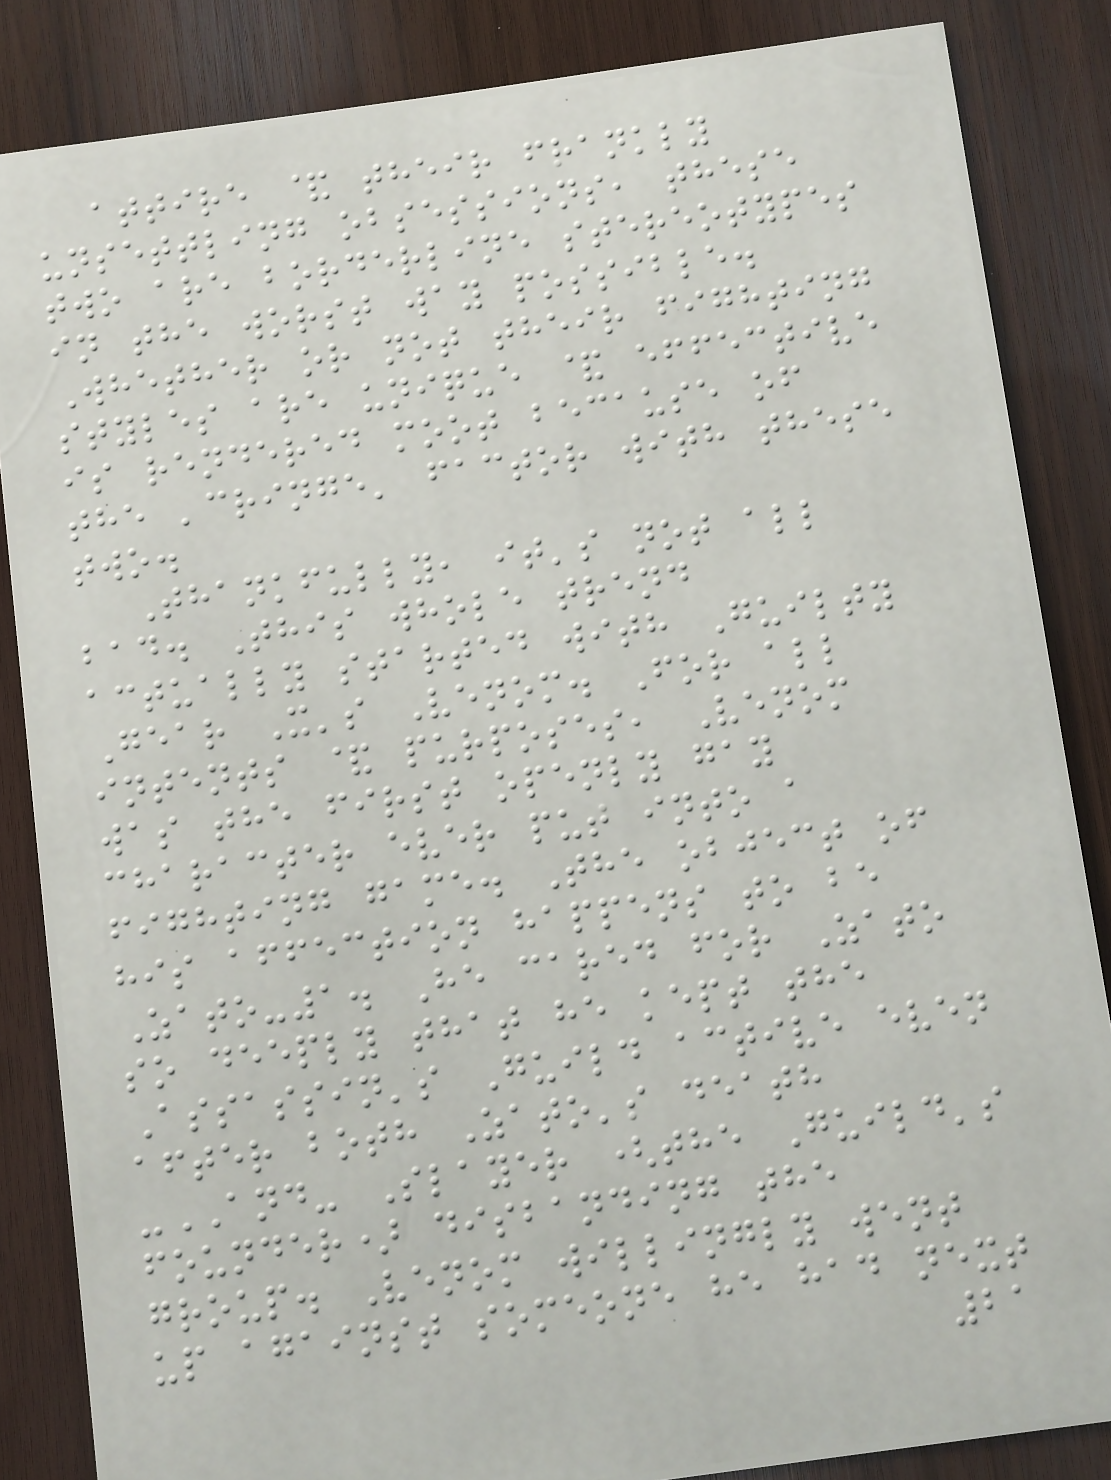attire & their frankly
unsettling obsessions, these
two are borderline stereotypes
in the worst way possible.
Whether or not their fighting
styles are unique & effective
is rendered moot because of
the 'cringe' factor with these
two.
Thankfully, it's not all
bad. This whole trend
actually started with Guilty
Gear X's Venom. For all
intents & purposes, Venom
was the first openly gay
character ever put into a
fighting game. The object of
his affection happens to be
Zato-1. He cared for Zato
so deeply that he kept the
Assassin's Guild active even
after both Zato's death
-AND- Slayer (the Guild's
founder) disbanding the
group. Venom willingly went
up against someone he had next
21
